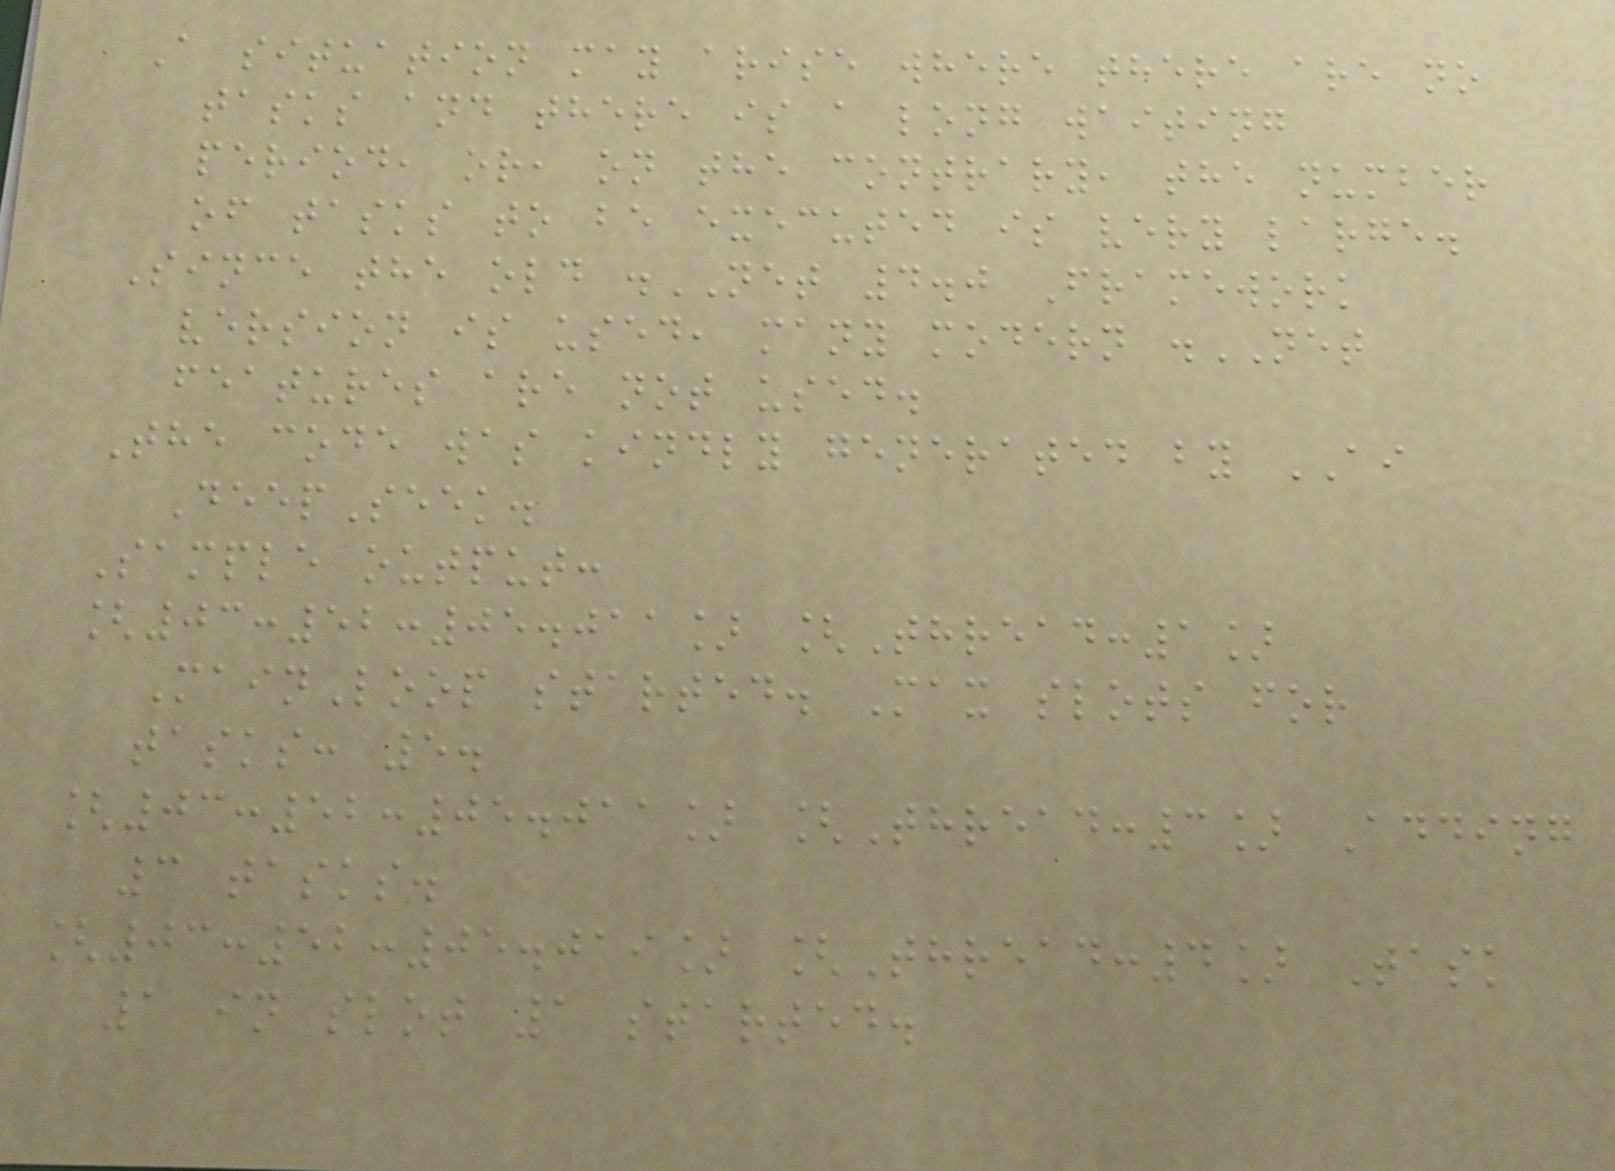A situation may arise where there are no
tasks and there is a long waiting
period, or, on the contrary, the number
of tasks to be executed is very large.
Since the old .NET 4.0 Framework
version is used, many modern .NET
features are not used.
The code was kindly generated by AI
DeepSeek.
Sample output:
[03:52:05.011] [Thread:1]
MainLoop started. Max slots for
tasks: 5.
[03:52:05.011] [Thread:3] Adding
3 tasks.
[03:52:05.019] [Thread:4] Task
1 in slot 1 started.
